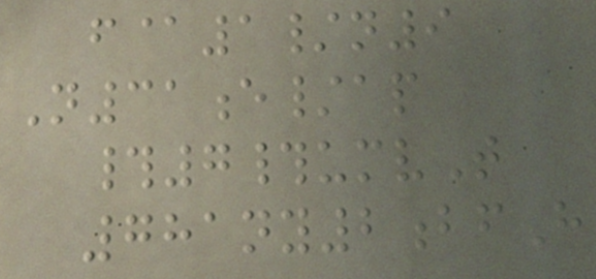f@1/n9
N31e/ap
#7#umvT
781ny2bfH
